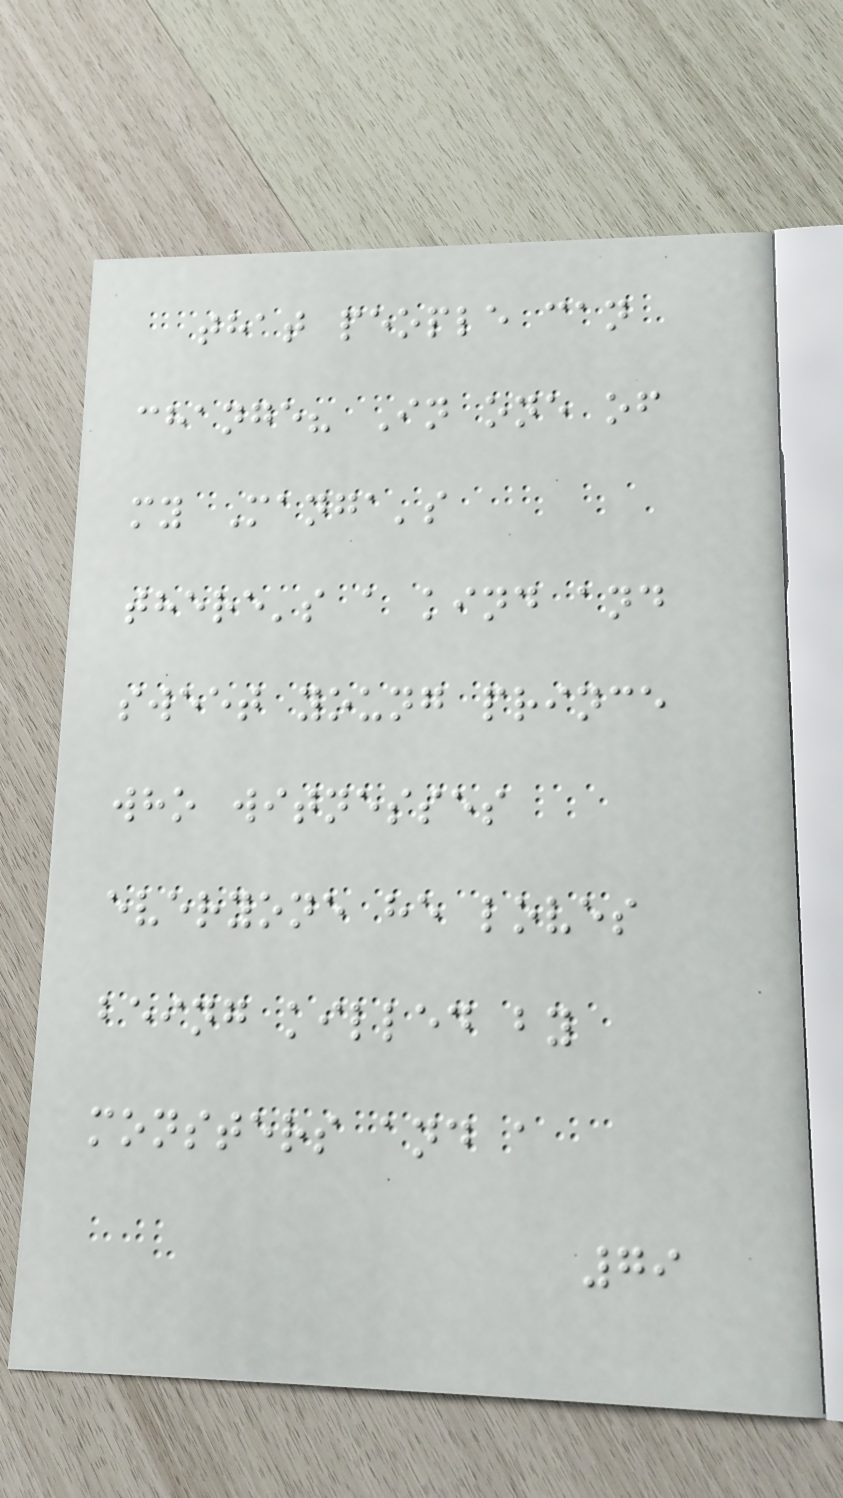that people can
change? In one of
my Manga's
there's a kind and
sweet young prince
who witnesses
everyone he loves
being killed by
monsters and a
79
